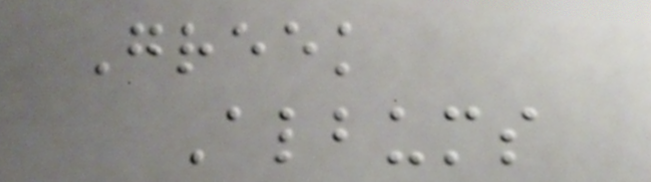Greek
Albums
